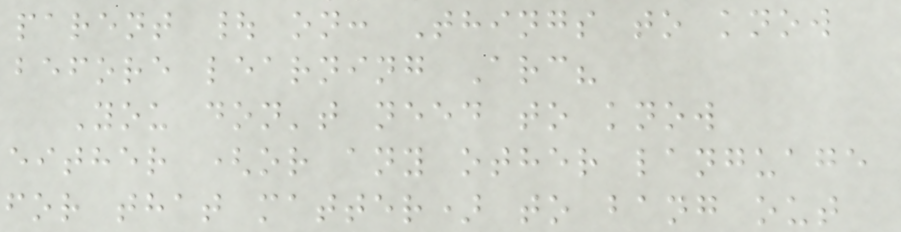parent | on: Things to know
before learning Arc?
You don't need to know
either (or any other language
for that matter) to bang out
